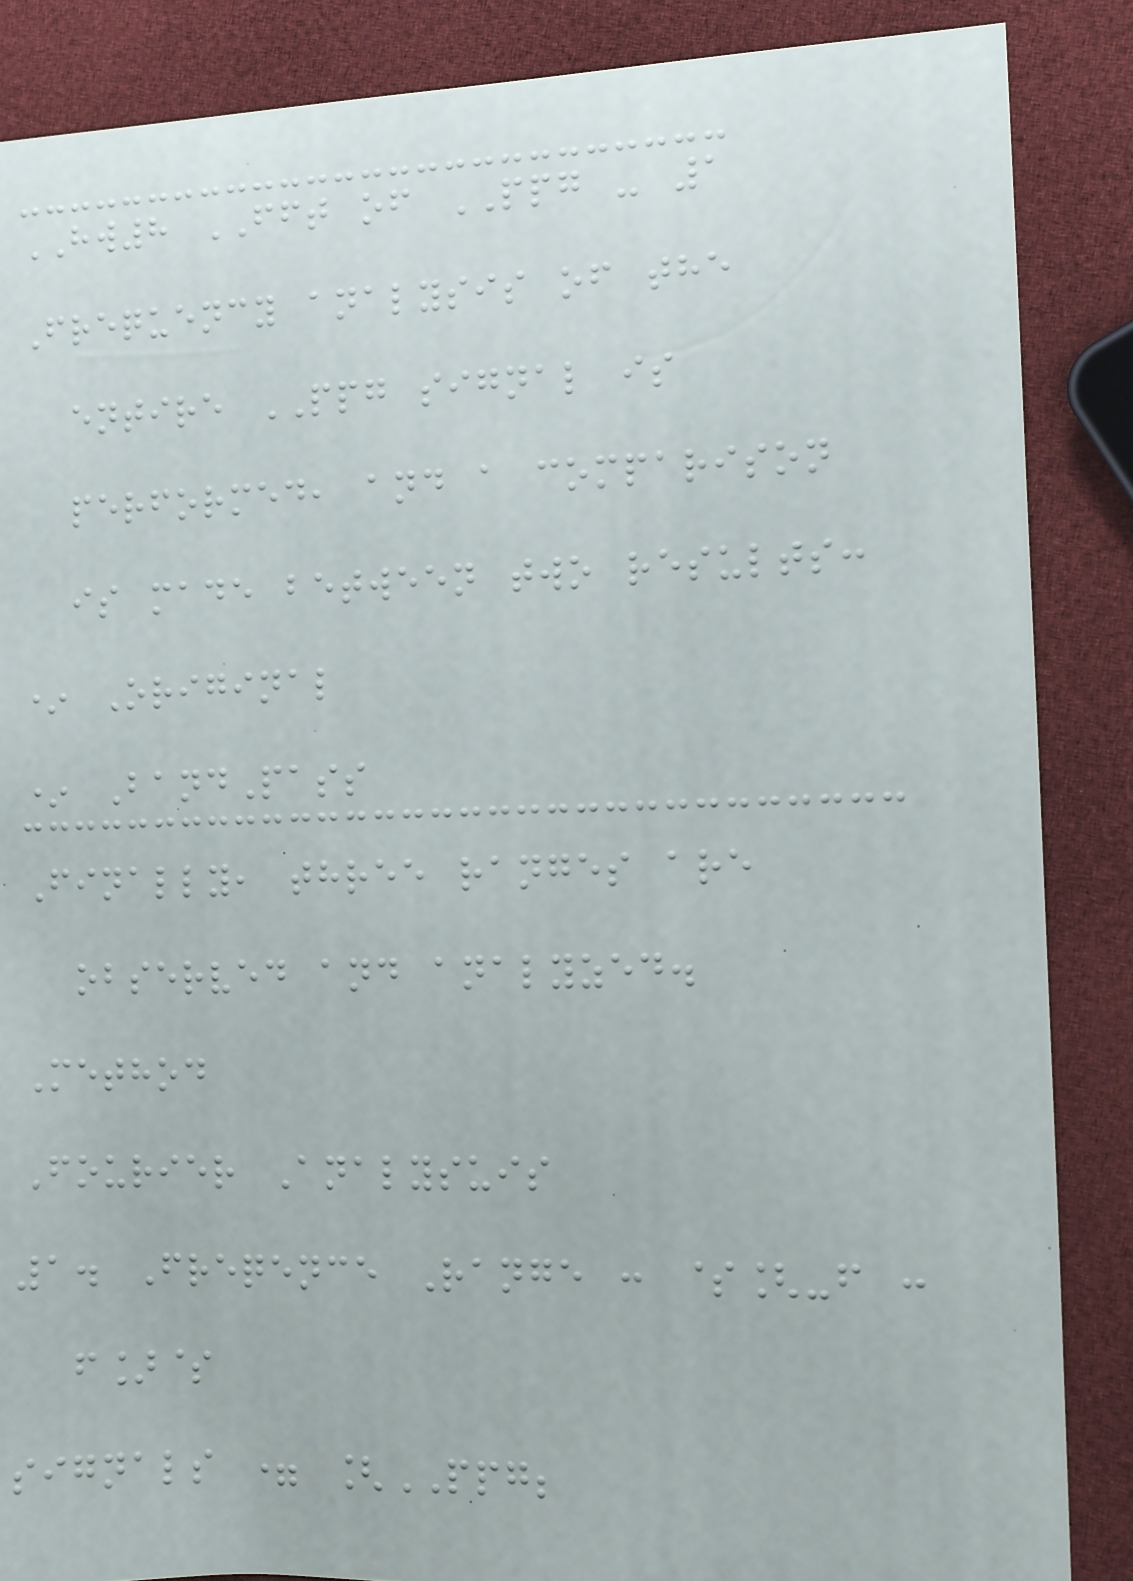HW8 FFT of PPG - 1
Frequency analysis of the
entire PPG signal is
performed, and a comparison
is made between two results:
* Original
* BandPass
Finally, three ranges are
observed and analyzed.
Method
Fourier Analysuis
1. Freqence Range : $[-f :
f]$
signals = [PPG;
